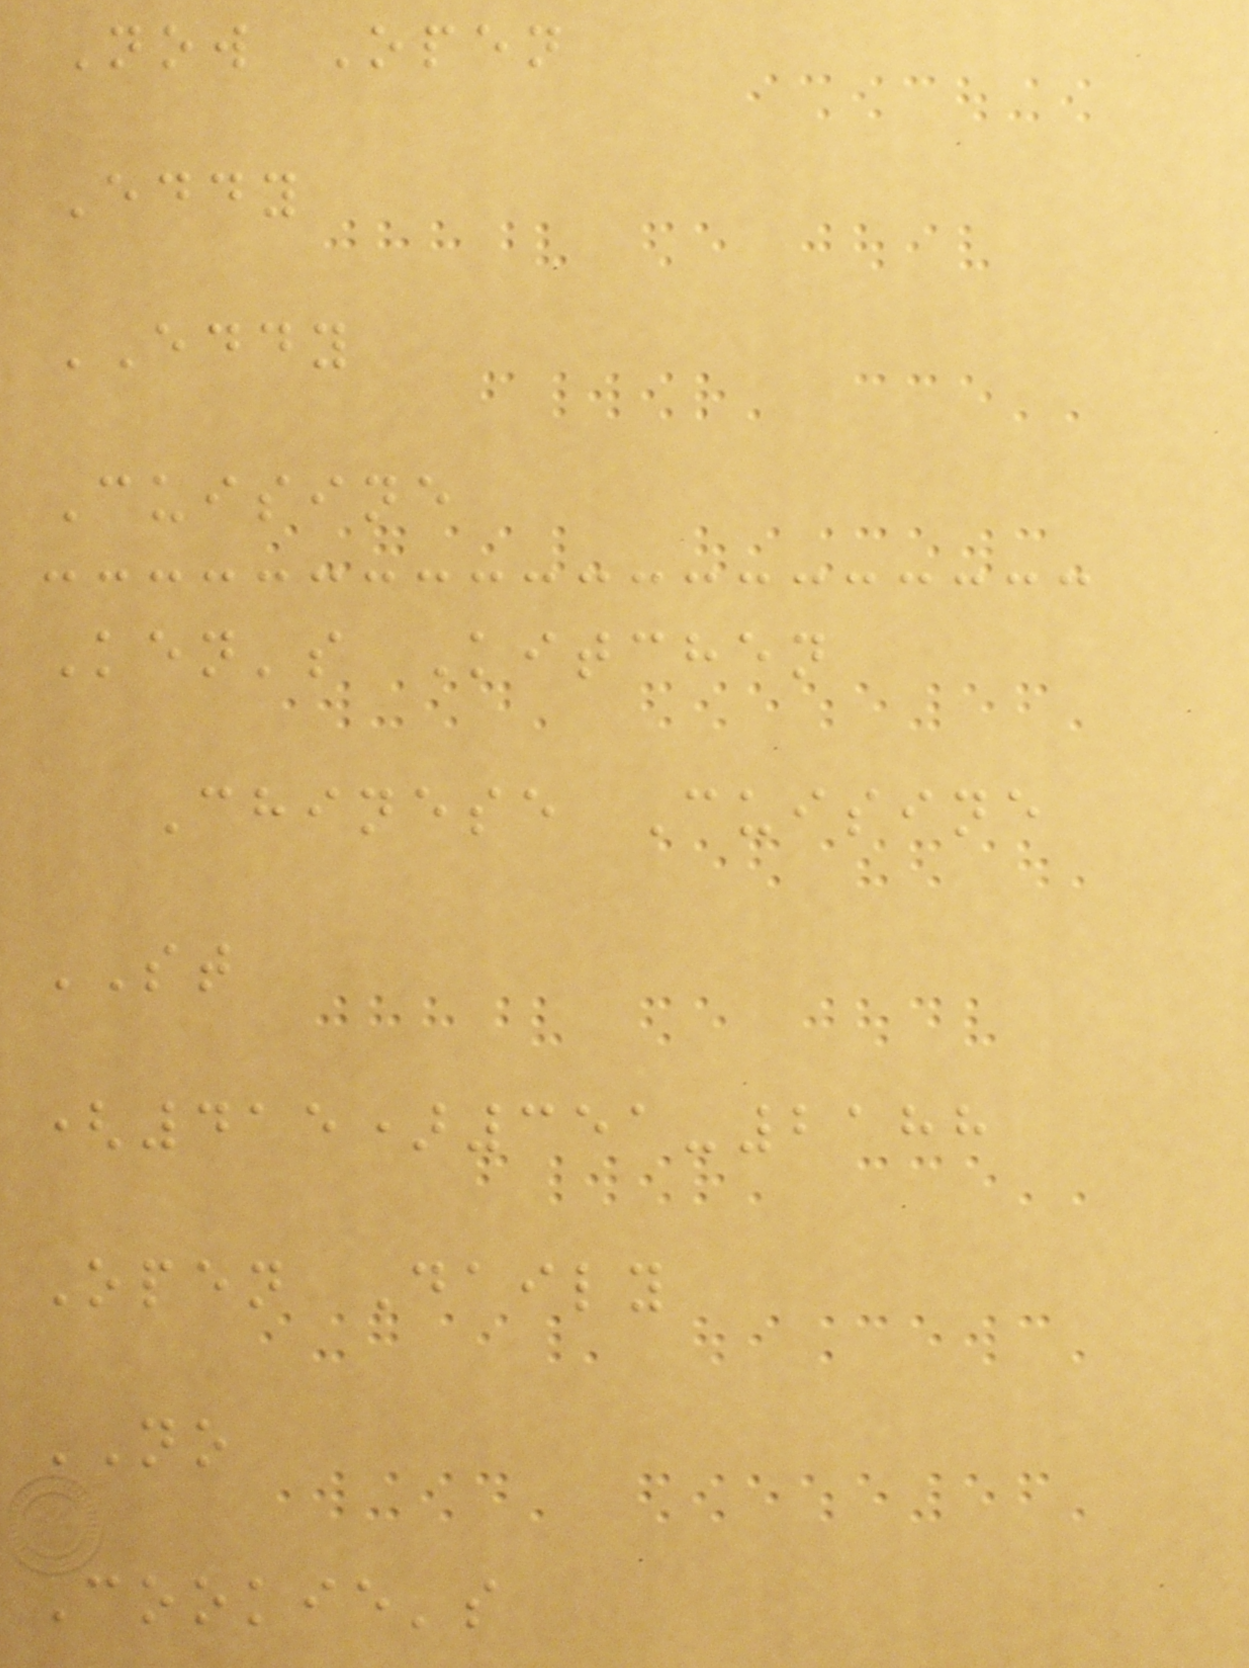Now Open
Eddy
EDDY
Cuisine
Ken's Kitchen
Chinese Cuisine
ST
(415)351-2188
Open Daily
NO
Cookie's
